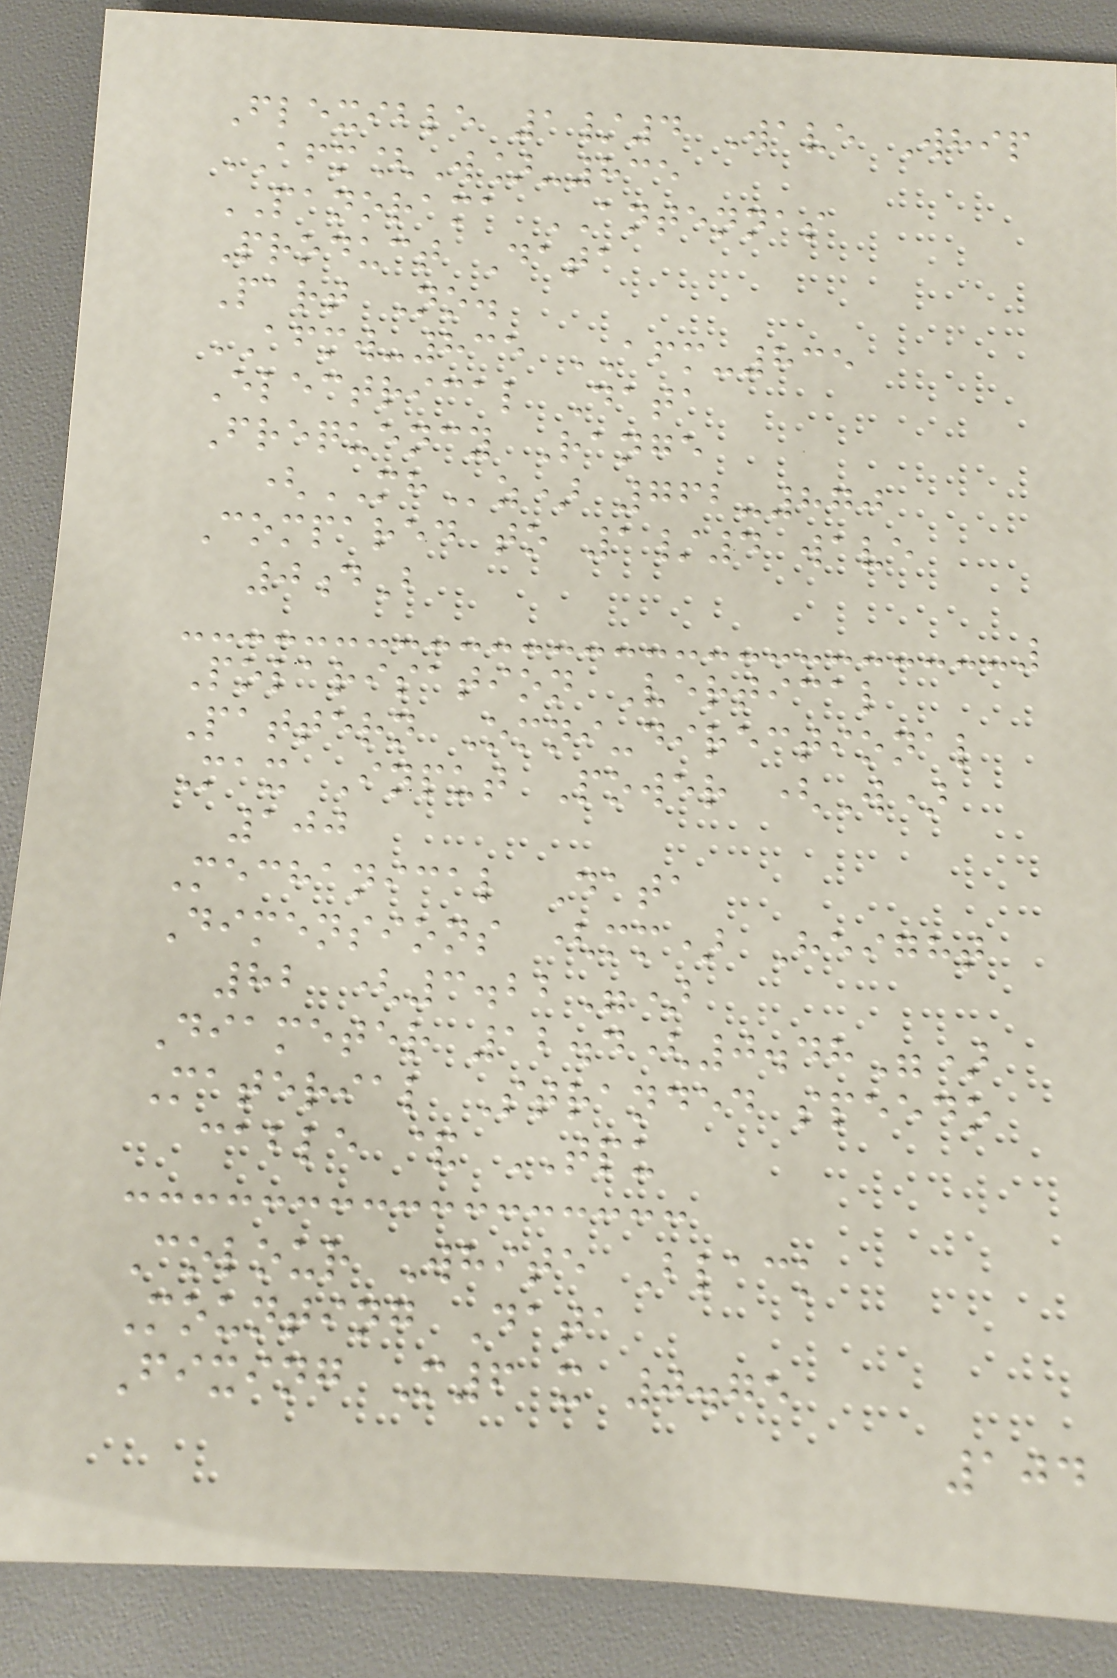Flexible 1/4 Wave Whip
AFM[W]-835
PANORAMA ANTENNAS
Product Data
Part No.
AFMW-835 AFM-835
Electrical Data
Frequency Range
(MHz) 762-870
Compared to 1/4 wave
0dB
Polarisation Vertical
Pattern Omni-directional
Max Input Power (W)
100
Mechanical Data
Dimensions (mm) Height
82 (3.22")
Diameter 12.4(0.48")
Material Stranded speedo
cable & TPU
Colour White Black
Mounting Data
Fixing M6 x 0.75
104
